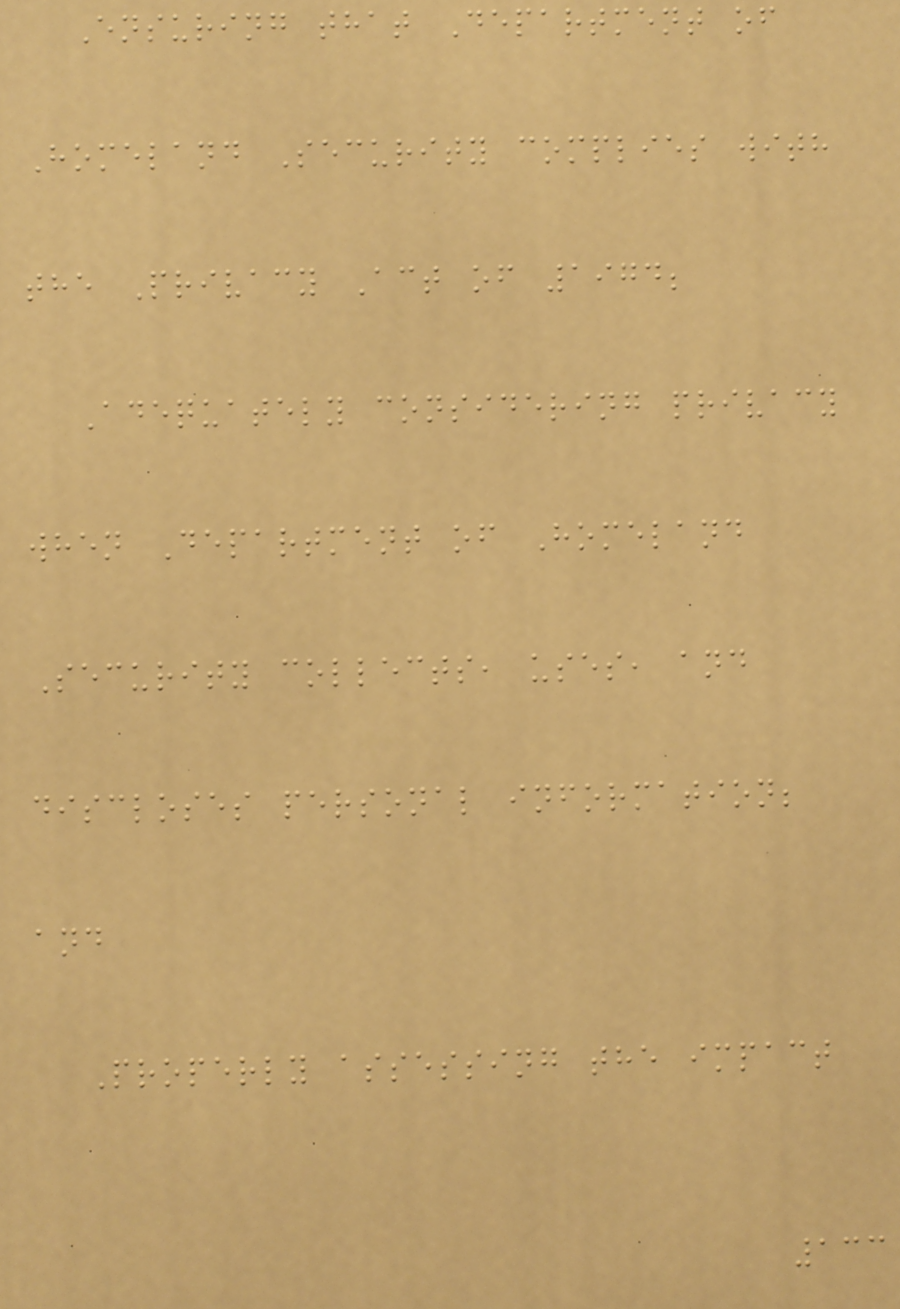Ensuring that Department of
Homeland Security complies with
the Privacy Act of 1974;
Adequately considering privacy
when Department of Homeland
Security collects, uses, and
discloses personal information;
and
Properly assessing the impact
133
